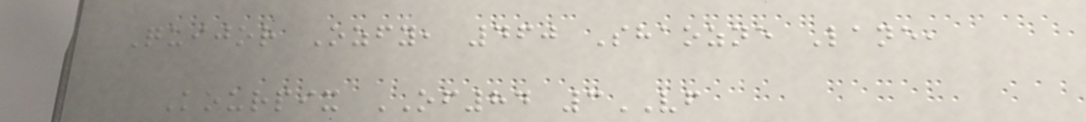Quijor Ozfy, 460 Shaozne Lane,
Kourpix OF84 3VF
